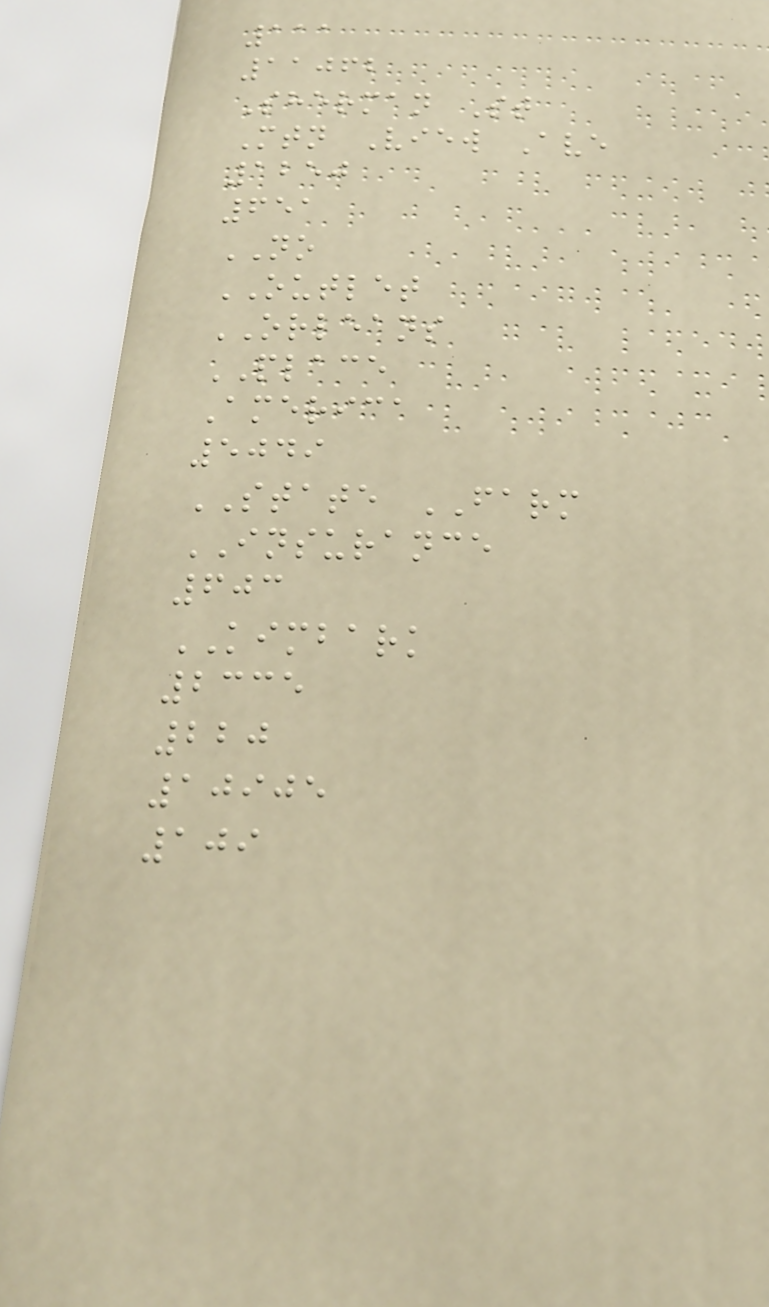111
11062
Sherman St
Mtn View Ave
1250
651
NO
OUTLET
ORLEANS
PLACE
America
5049
STATE FARM
INSURANCE
603
KIMBARK
2335
220
10905
109
